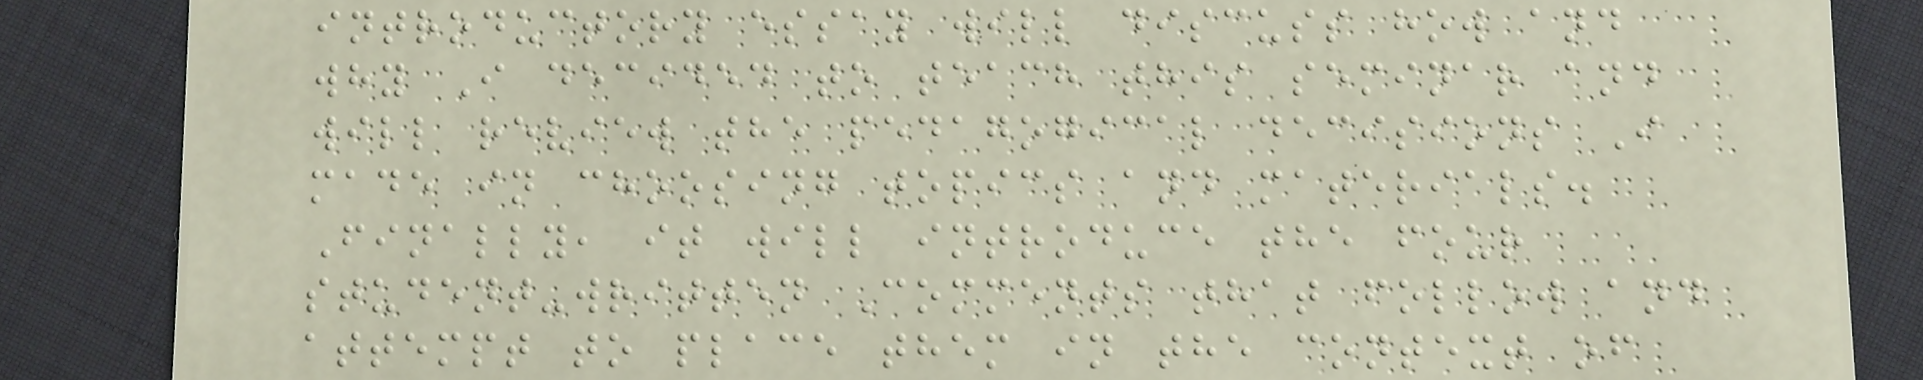introductory essay will discuss how and
why I decided to teach this seminar and
will review the pedagogical decisions I
made in choosing topics and materials.
Finally, it will introduce the four
student-written Comments that follow and
attempt to place them in the context of
